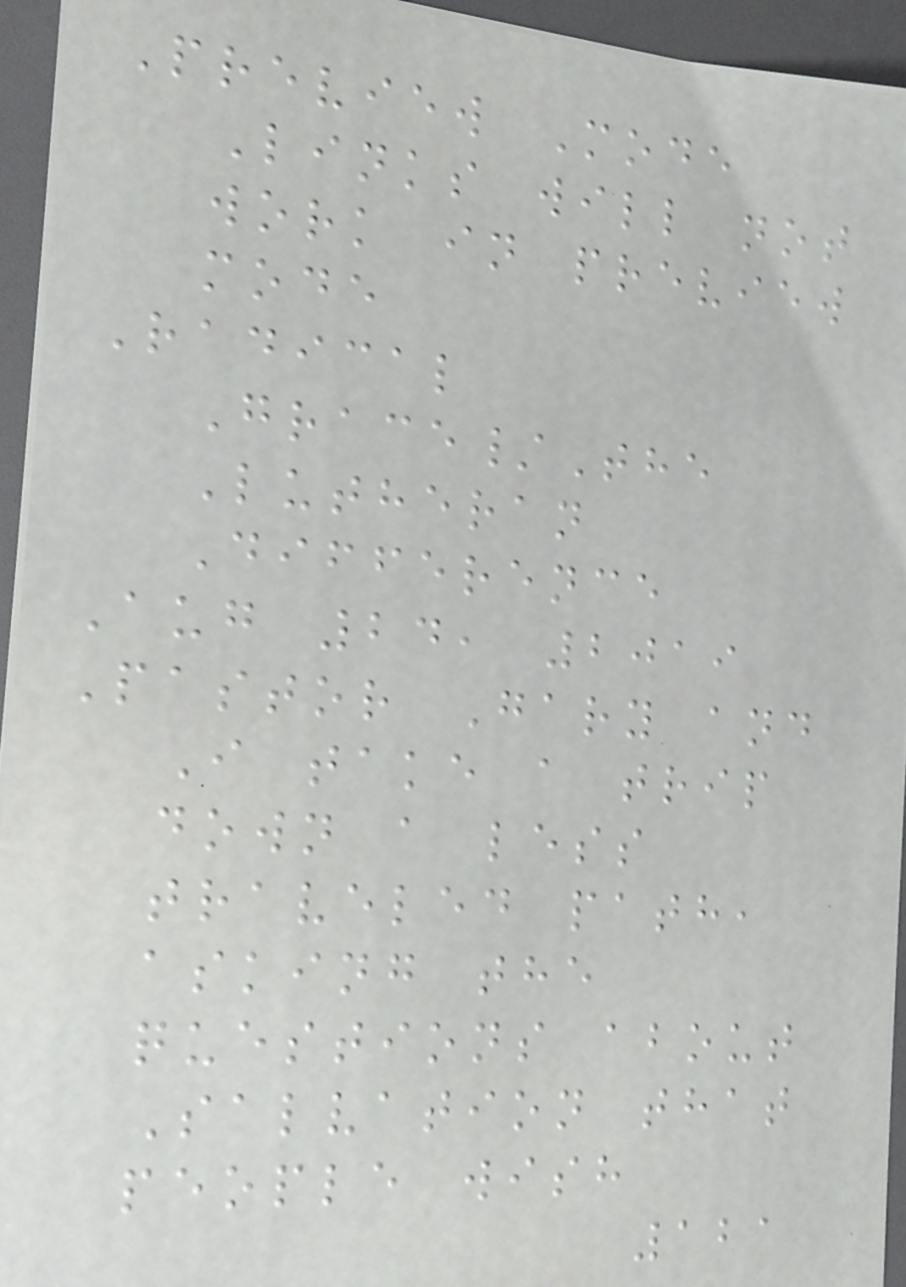Preview Mode
Links will not
work in preview
mode
Radical
Grace/The
Lutheran
Difference
Aug 24, 2019
Pastor Gary and
I take a trip
down a less
traveled path,
asking the
questions about
Salvation that
people wish
121
